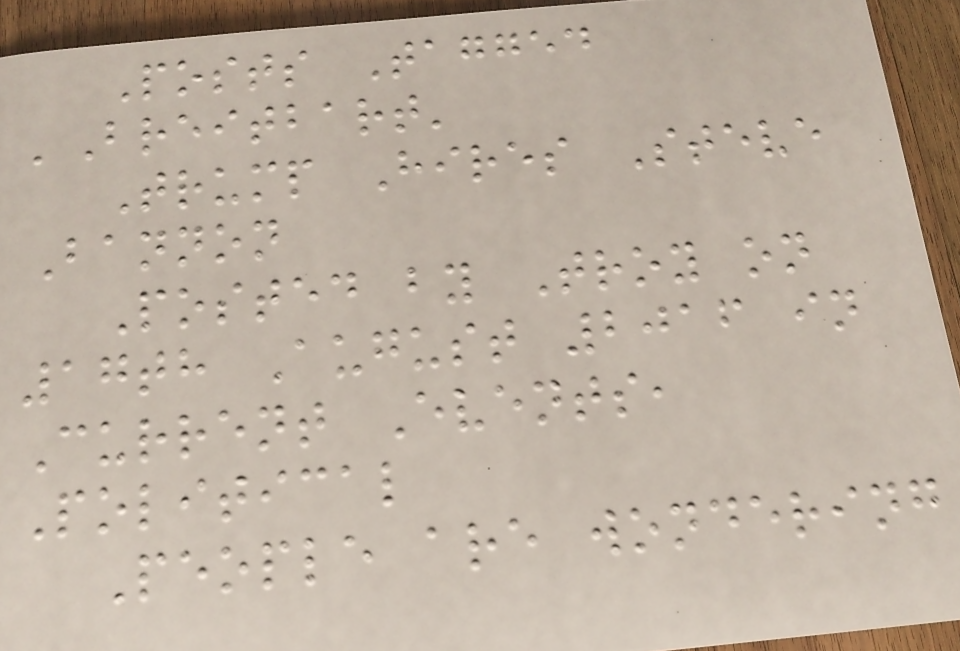Posts Tagged
'Breitbart'
Trump Hires Steve
Bannon
Posted by Troy on
17th August 2016 in
Current Events,
Political
People are wondering
